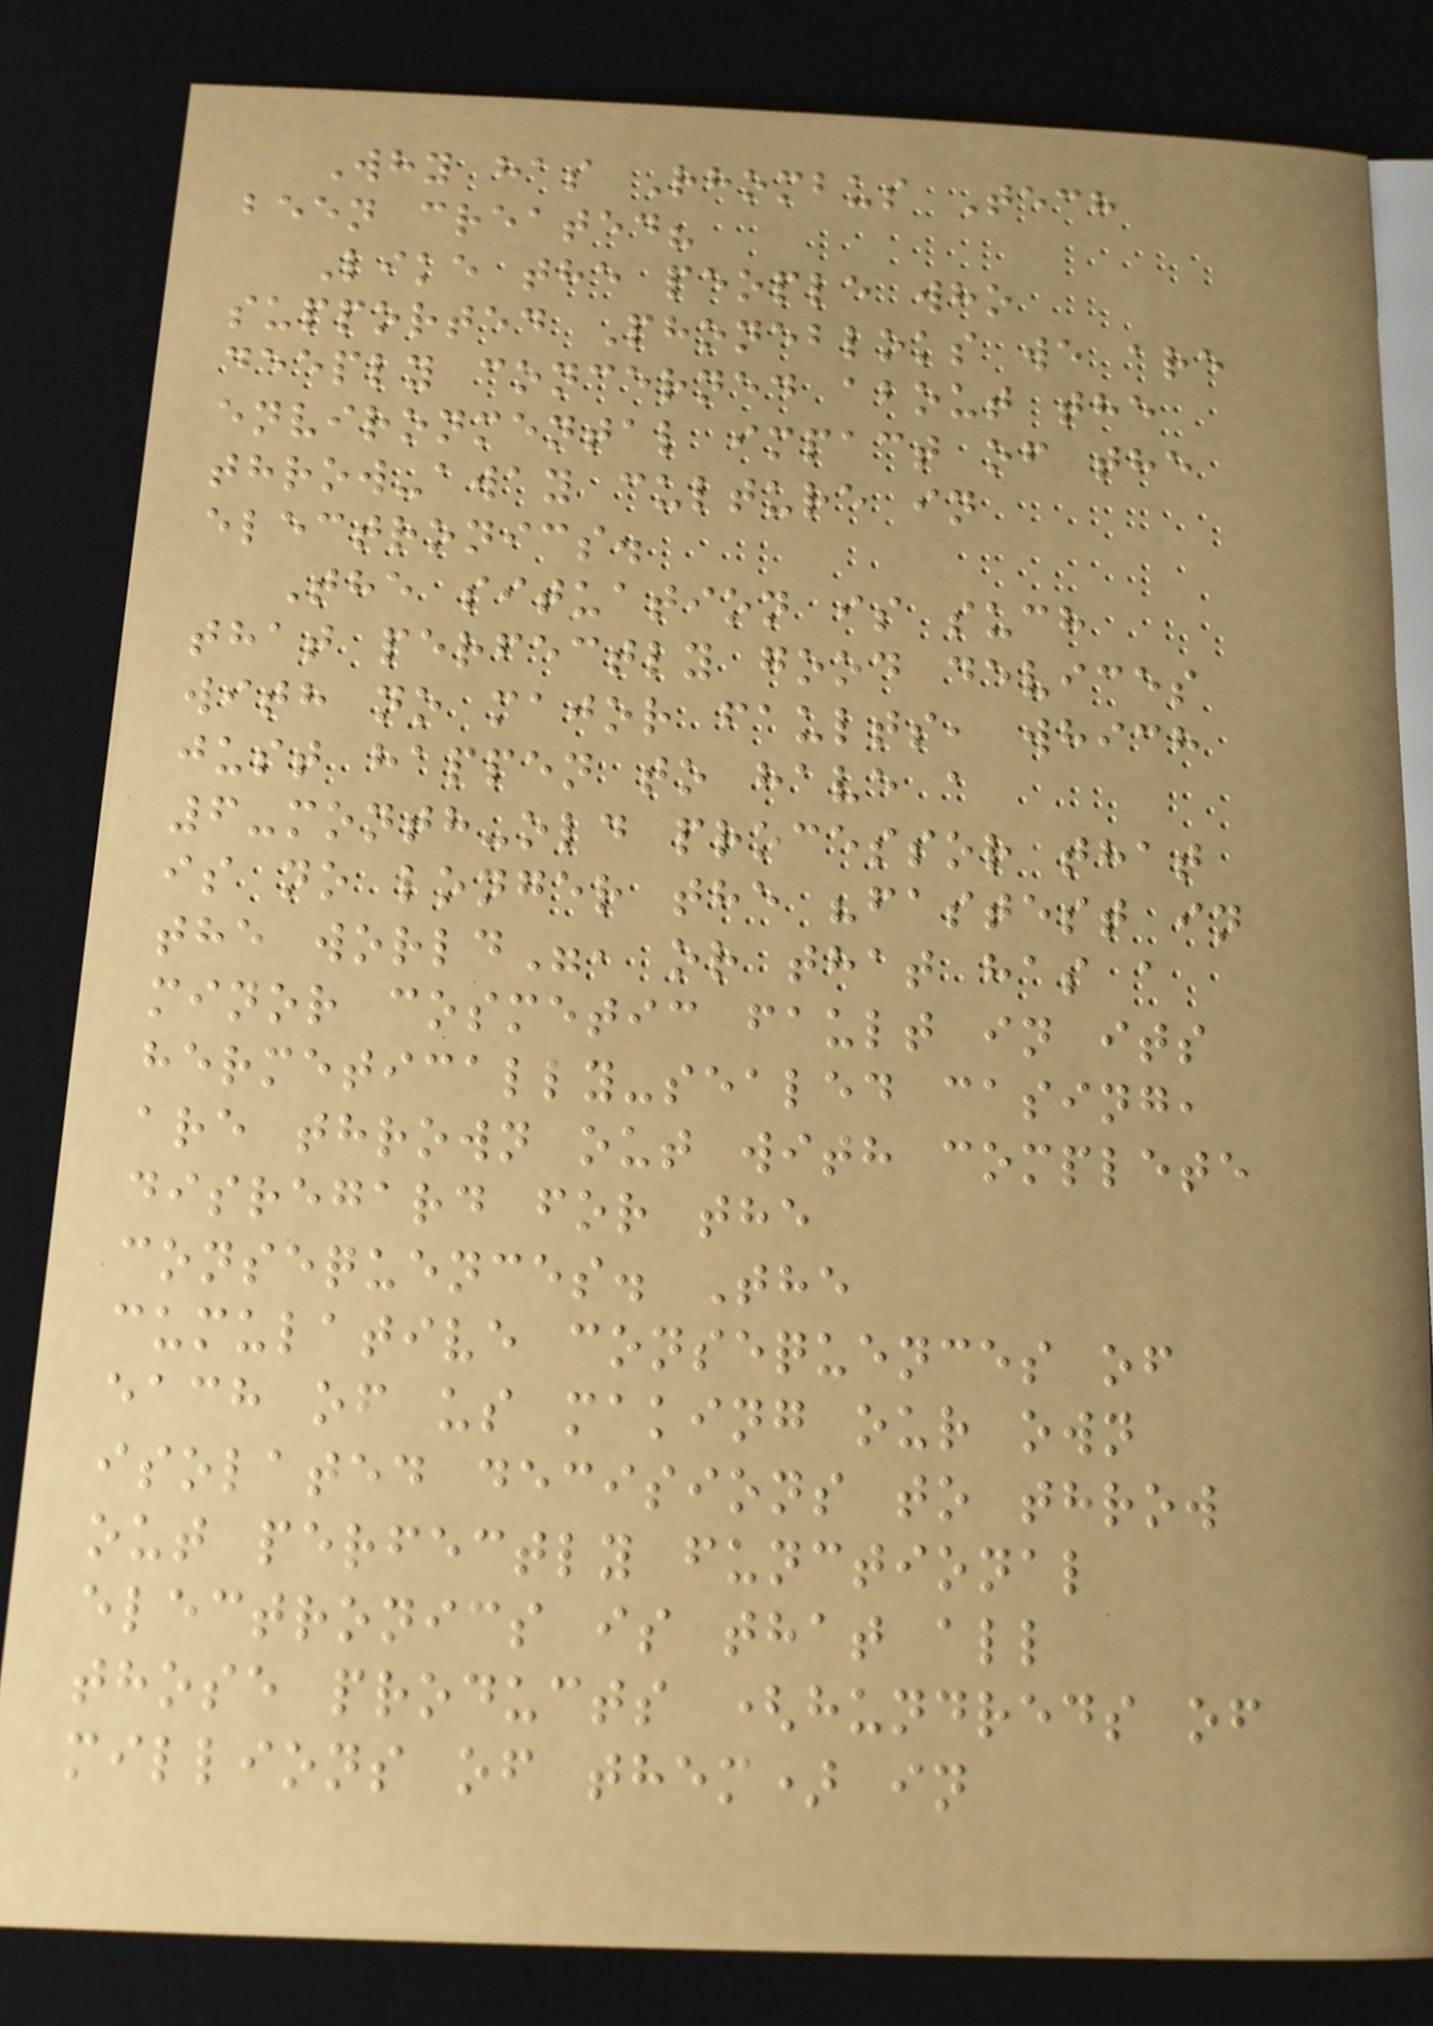Why has Rhombus Tech
been created?
Like the people who
supported Phonebloks we are
deeply concerned about the
environmental impact of the
throw-away culture in
electronics.
The situation is such
that perfectly good devices
with no major faults, which
just happen to have a
6-month-old processor that
is no longer the "fastest in
the world", or that has a
minor cosmetic fault in its
hermetically-sealed casing,
are thrown out with complete
disregard for the
consequences. The
cumulative consequences of
each of us making our own
isolated decisions to throw
out perfectly functional
electronics is that all
those products (hundreds of
millions of them) in
